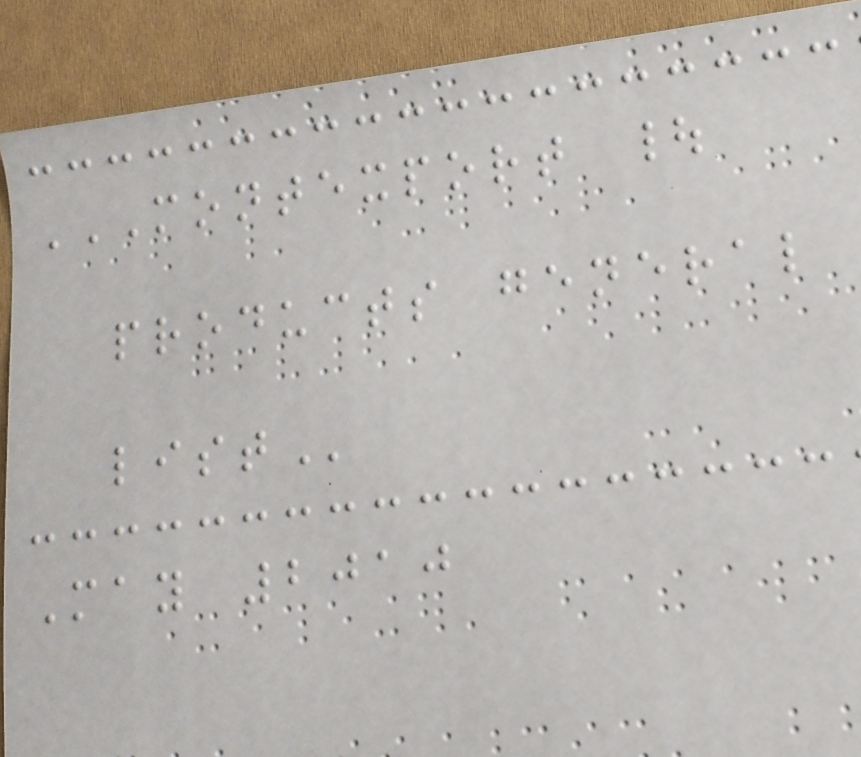MONTEXPORT |
PRODUCTS GENERAL
LIST
May 2010
